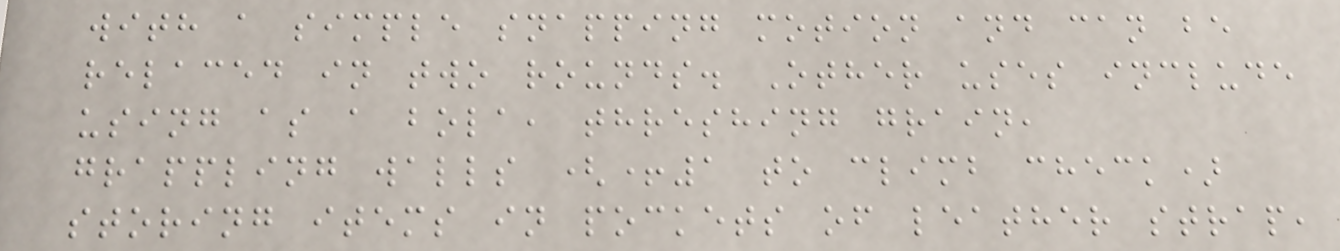with a simple snapping motion and can be
relaced in two rounds. Other uses include
using as a bola, threshing grain,
grappling walls (+1 to climb check)
storing items in pockets of leather strap,
